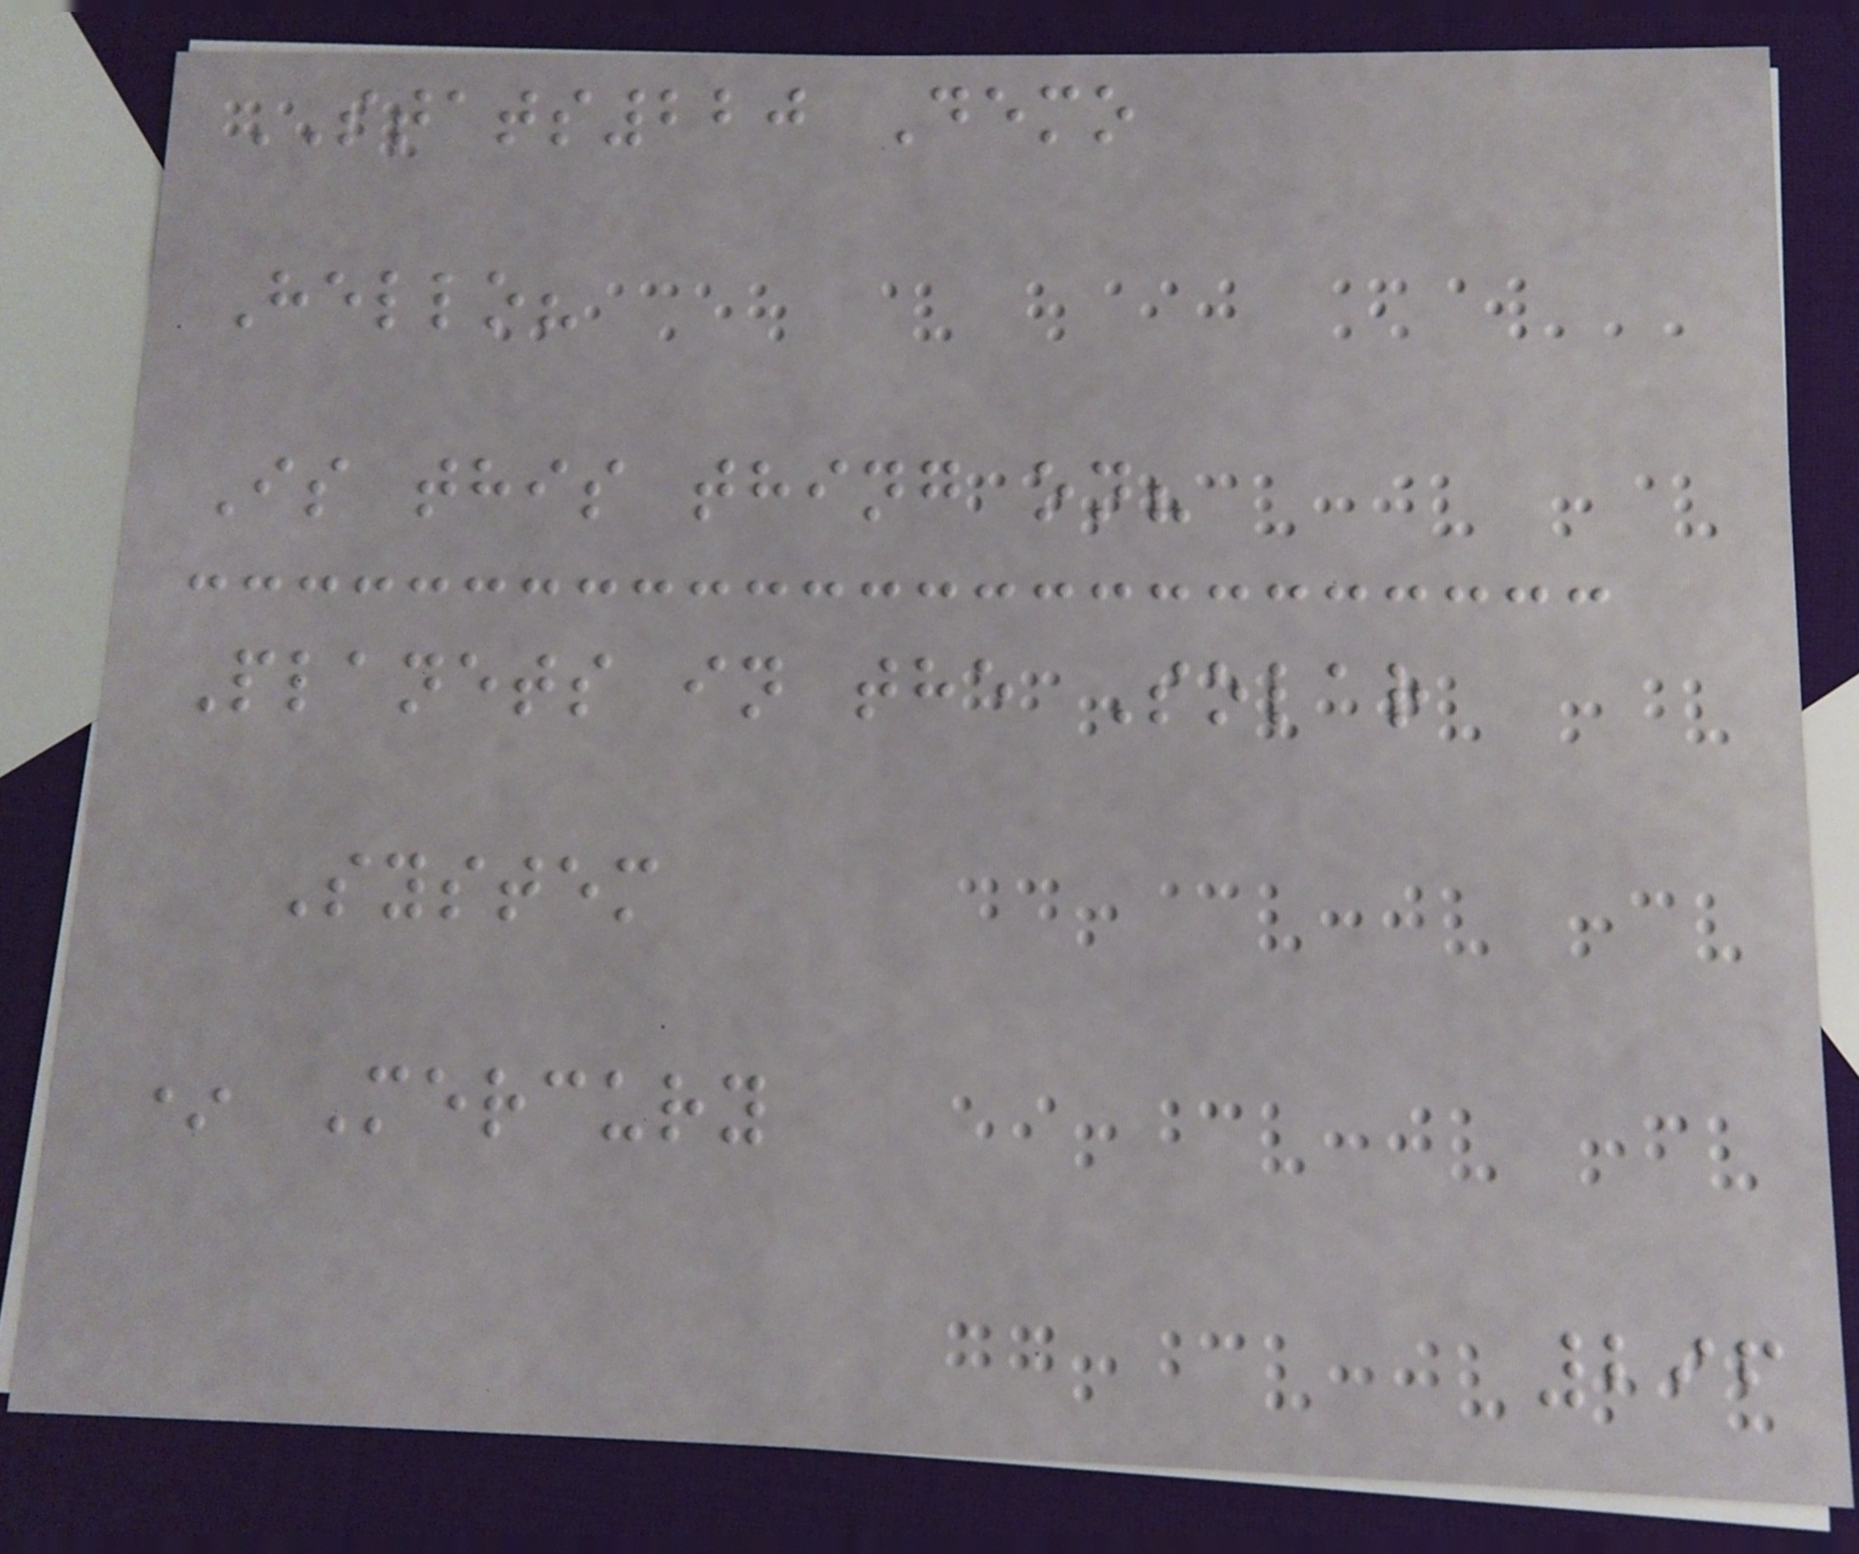STATS220 Demo
Hello?
Is this thing on?
Planets in the Solar
System
* Mercury
296
